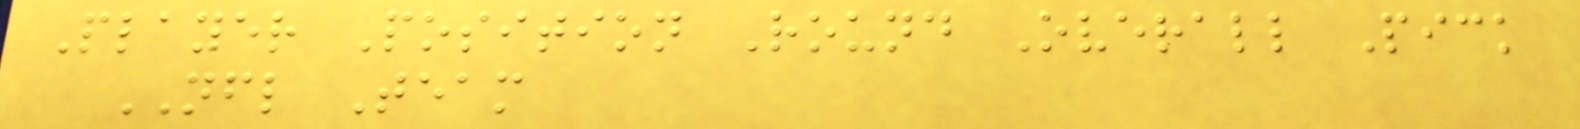Player Position Round Overall Pick
NFL Team
